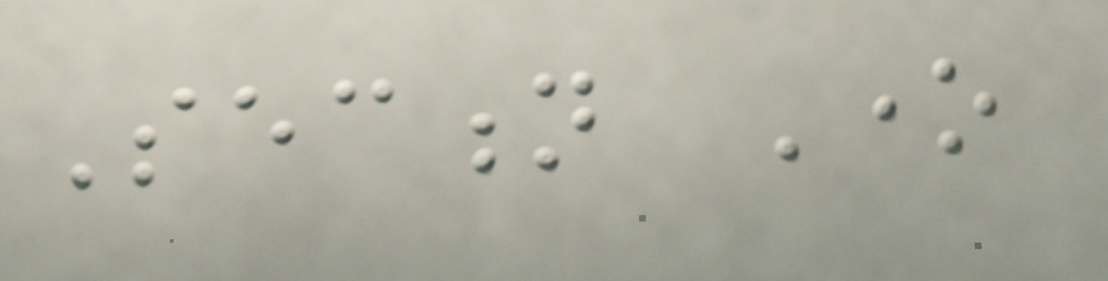Section One
